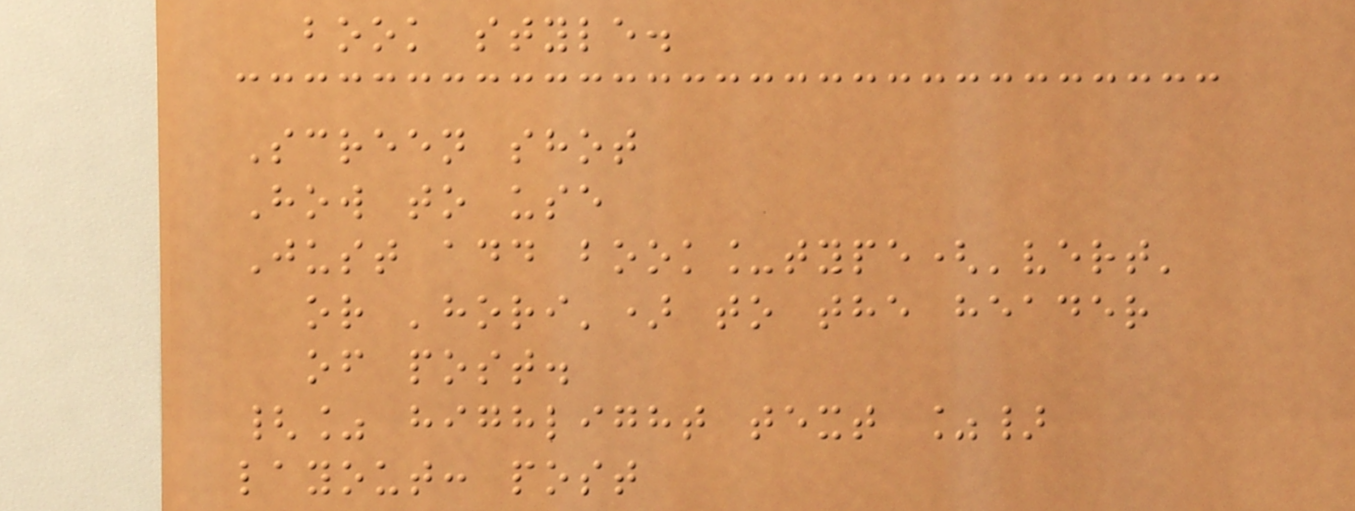book style.
Screen shot
How to use
Just add book_type('vert'
or 'hori') to the header
of post.
{% highlight text %}
layout: post
